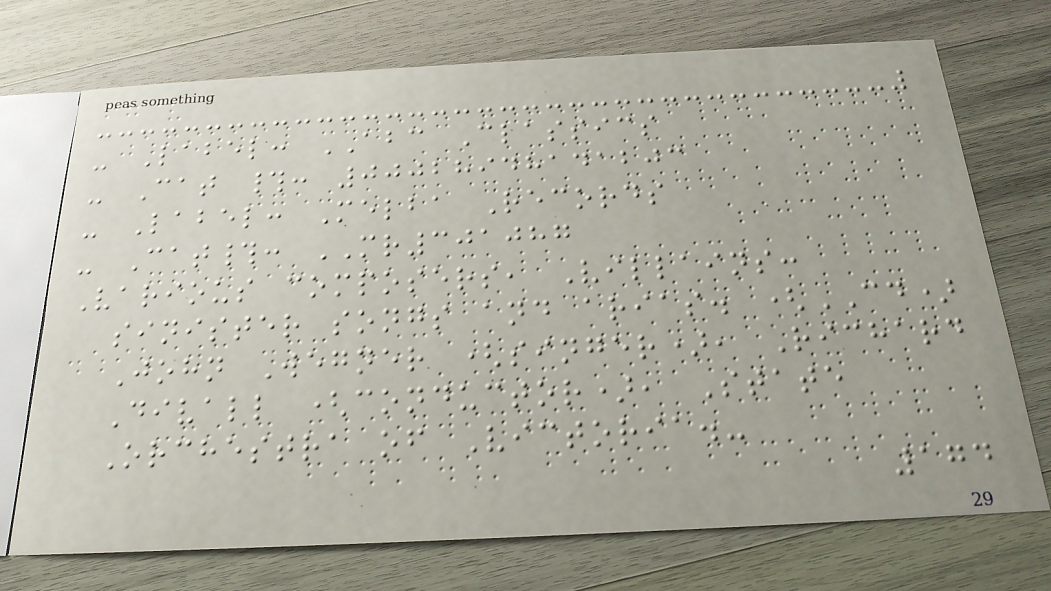- Label: ABC Classics
- Cat #: 00028948141203
- Label: Melba Records
- Cat#: MR301087
Various composers, Villains:
sinister songs and arias. (CD)
John Wegner (singer), Richard
Divall (conductor), State
Orchestra of Victoria.-
174
